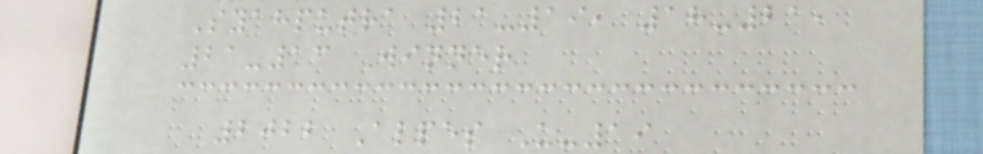Syahputra 21-19, 18-21,
21-13 Winner
2022 Alpes U-19
